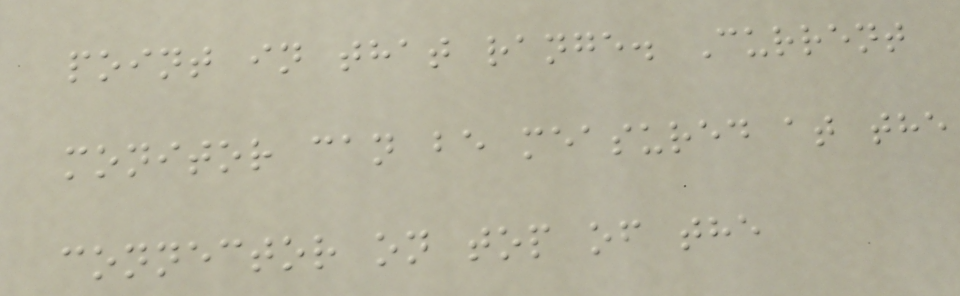point in that range. Current
monitor can be measured at the
connector on top of the
